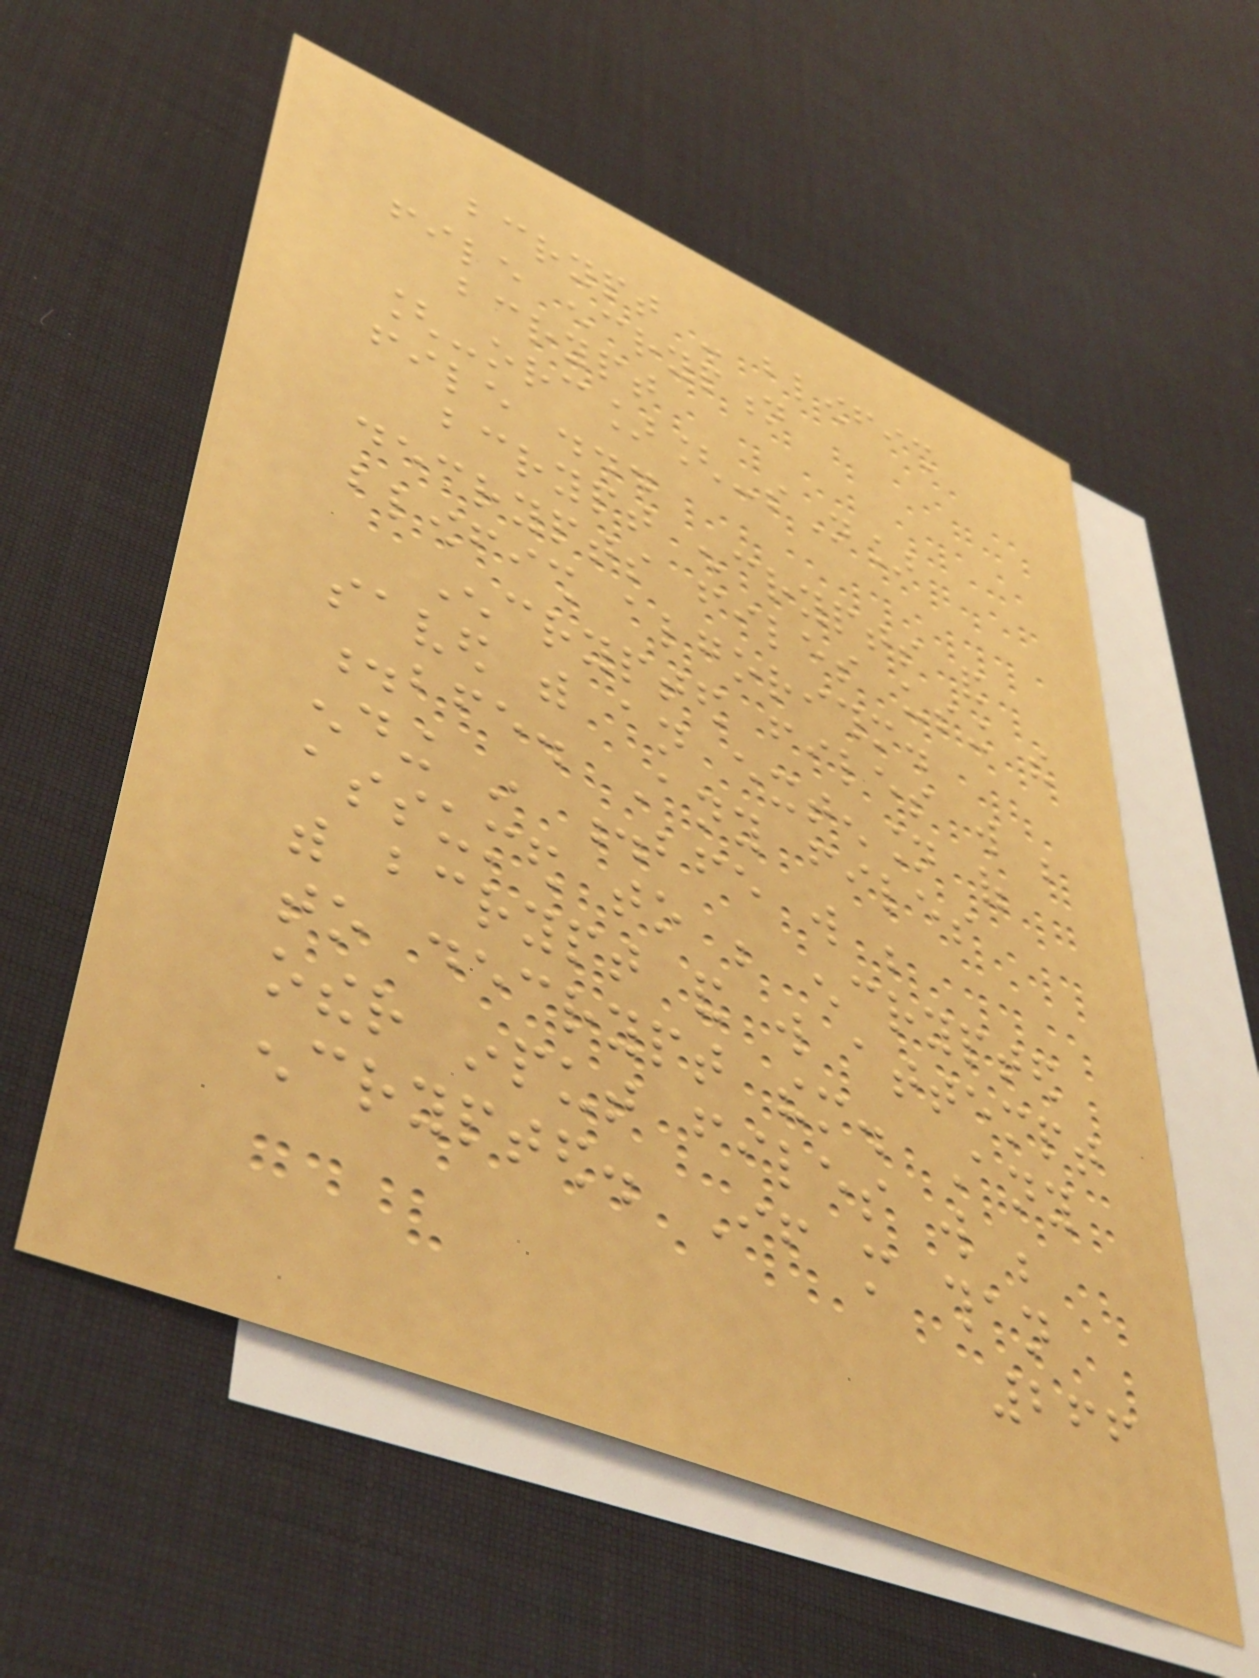bcrypt - blowfish
file encryption
bcrypt
[-orc][-sN]
file ...
bcrypt encrypts and
decrypts files using the
blowfish algorithm.
Encrypted files will be
saved with an extension of
.bfe. Any files
ending in .bfe will be
assumed to be encrypted
with bcrypt and will attempt
to decrypt them. Any
other input files will be
encrypted. If more than
266
